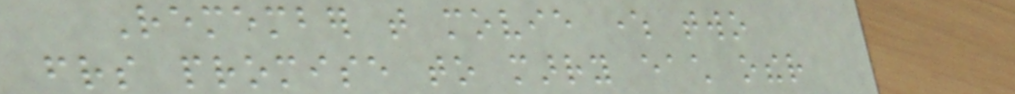Remember that movie where two
friends promise to marry each other
